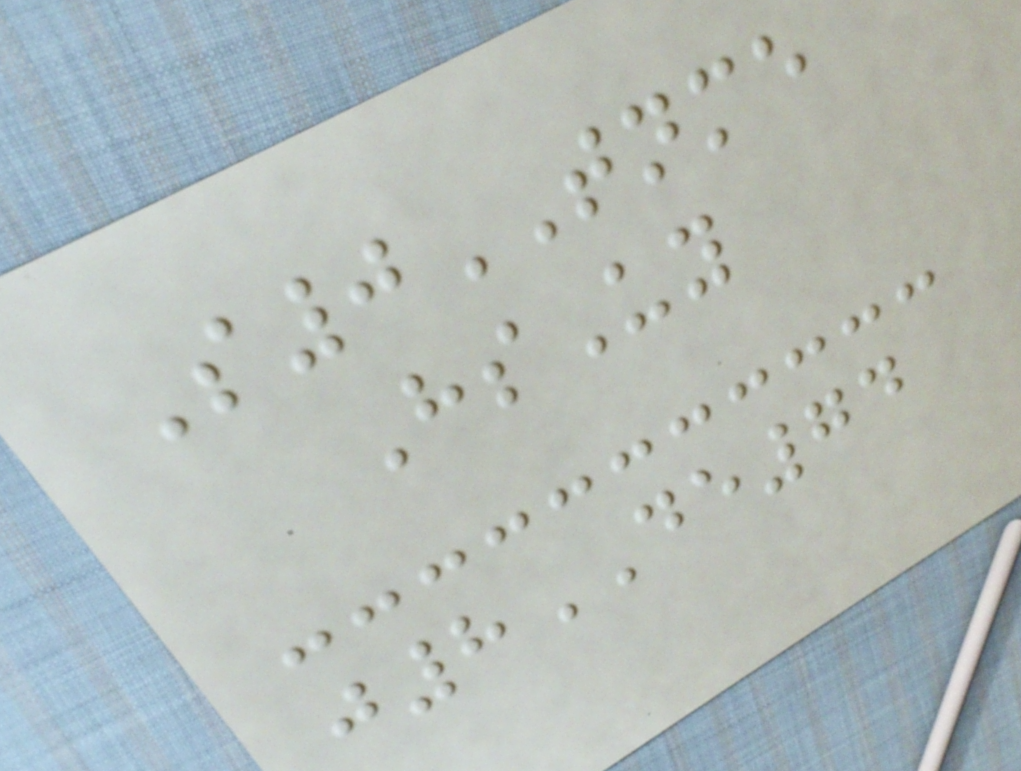S0TNME
HsUy
j8DE74
